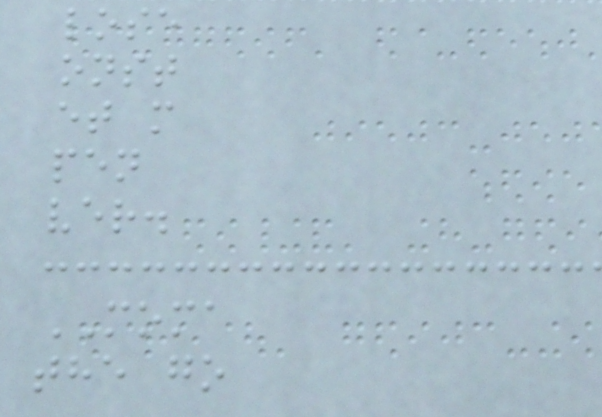lose
onst
et m
pen
ver.
MOMA
the go
